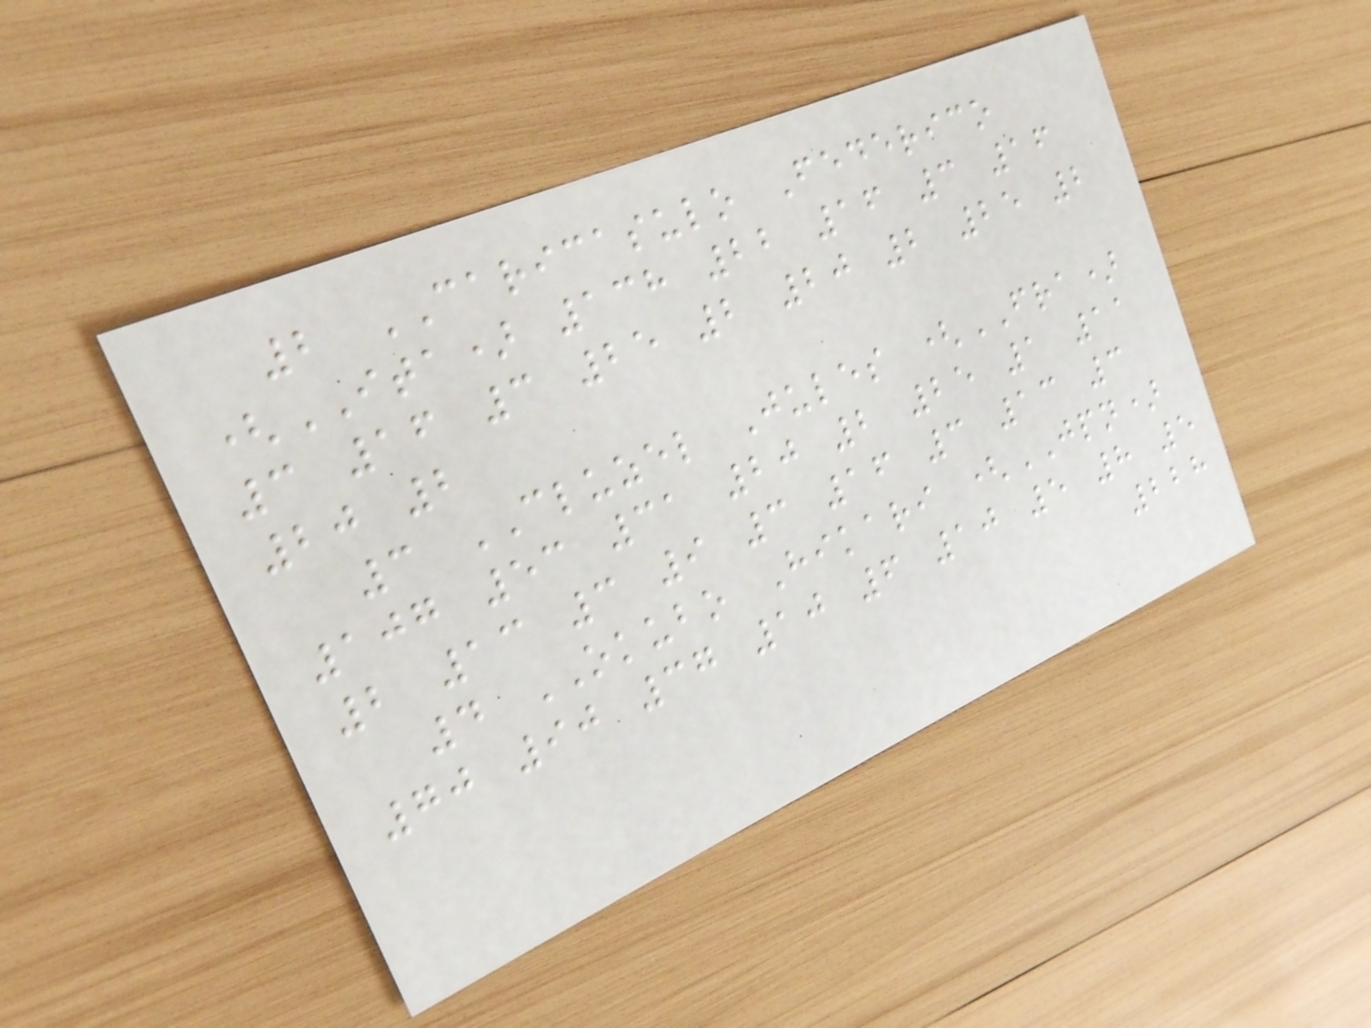2 CARICASULO Federico
(ITA) 138 22 16 3 16
3 16 3 25 2 20 2 25 2
20 2
3 CLUZEL Jules (FRA)
107 53 31 20 2 25 1 11
2 13 3 9 3 16 3 13 3
4 OKUBO Hikari (JPN)
70 90 37 10 6 10 5 8 5
228
